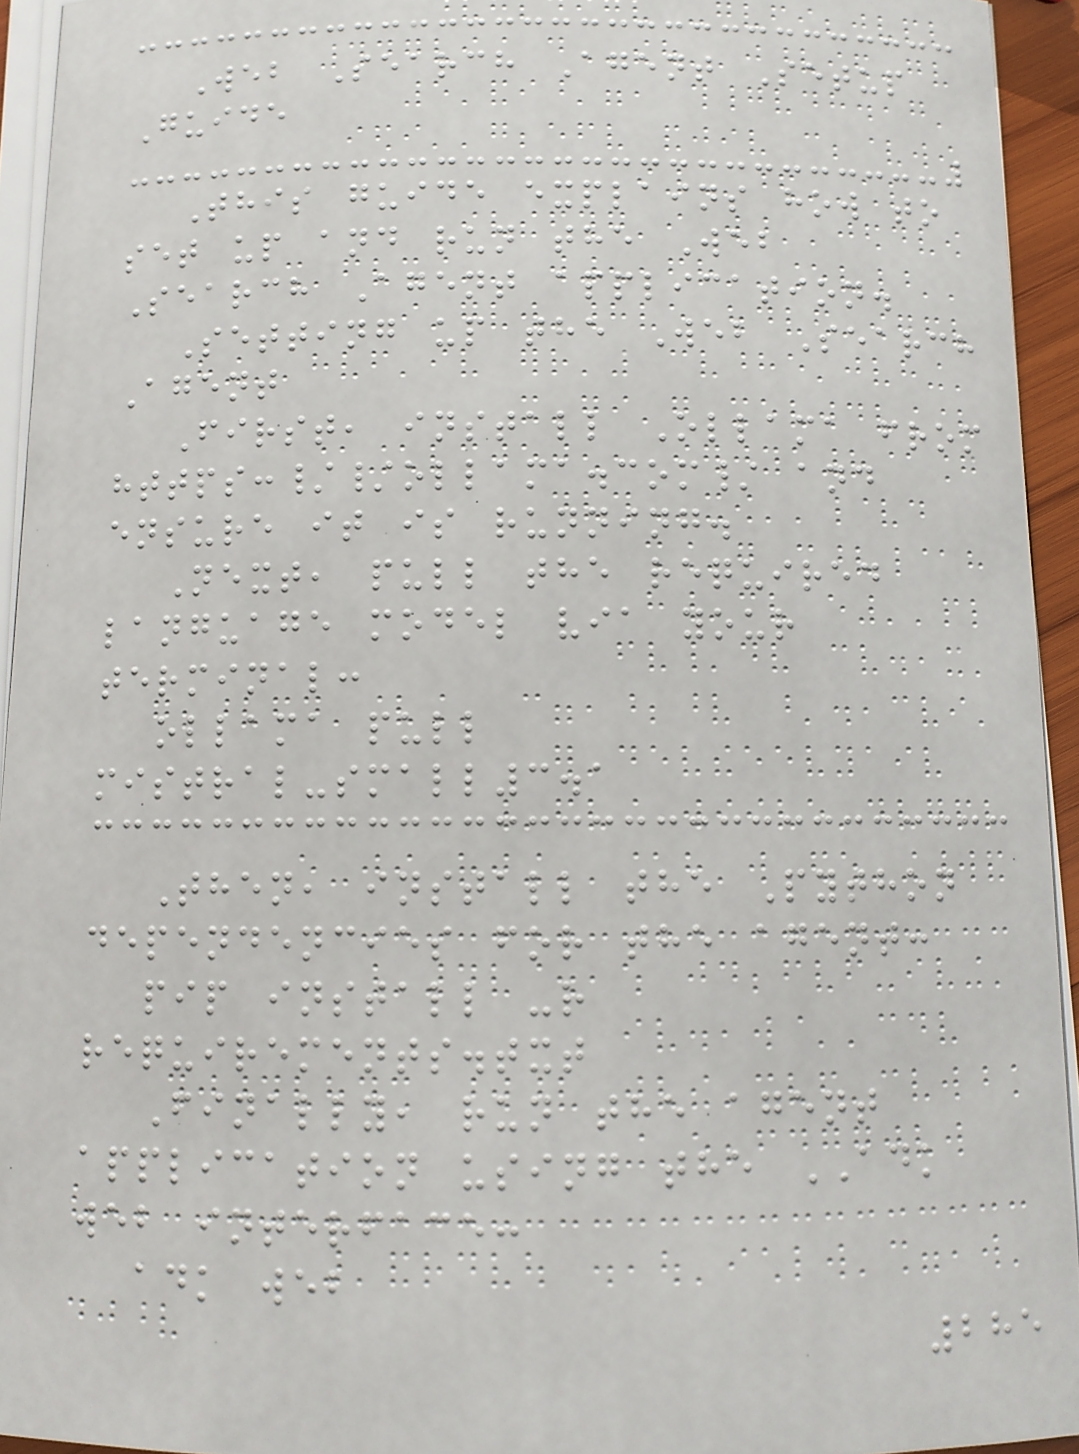Web Search Agent Setup
Guide
This guide explains how to
set up and run the Web
Search Agent application.
Setting up the Web Search
Agent
First, install Ollama from
https://ollama.com/ and
ensure it is running.
Next, pull the required
language model via your
terminal:
ollama pull
mistral-small3.1
Then, install the Python
dependencies for the agent:
pip install -r
requirements.txt
Finally, run the agent
application using the ADK
web interface:
adk web
285
